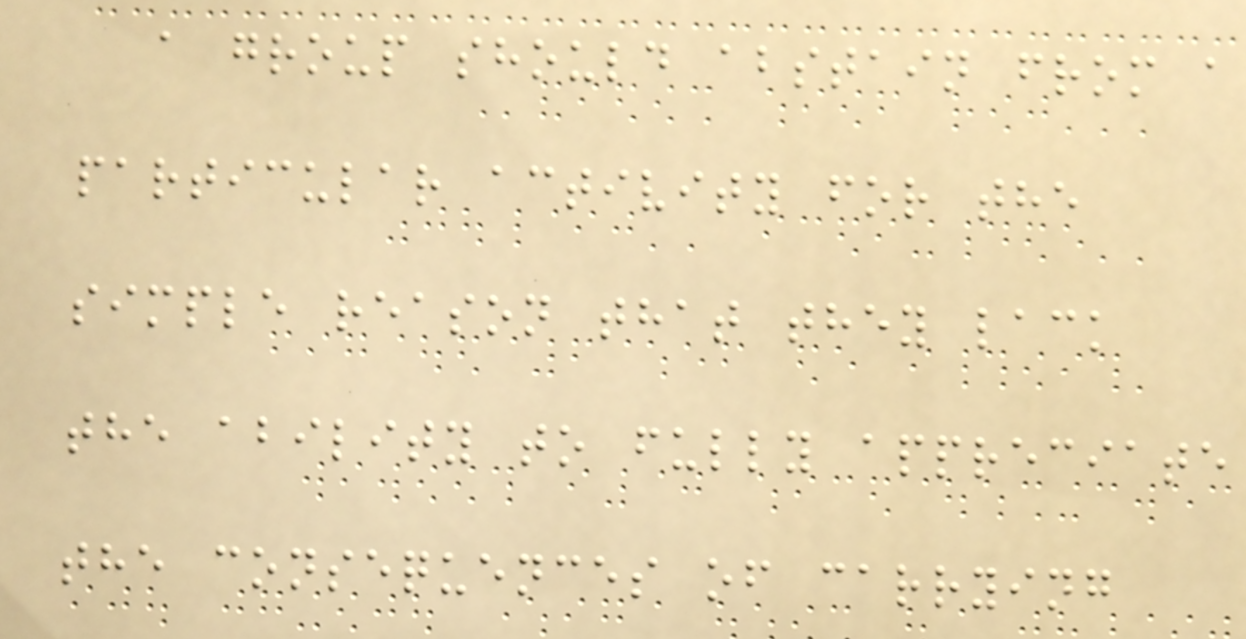a group should abstain from a
particular activity for the
simple reason that they lack
the ability to fully appreciate
the consequences of carrying
